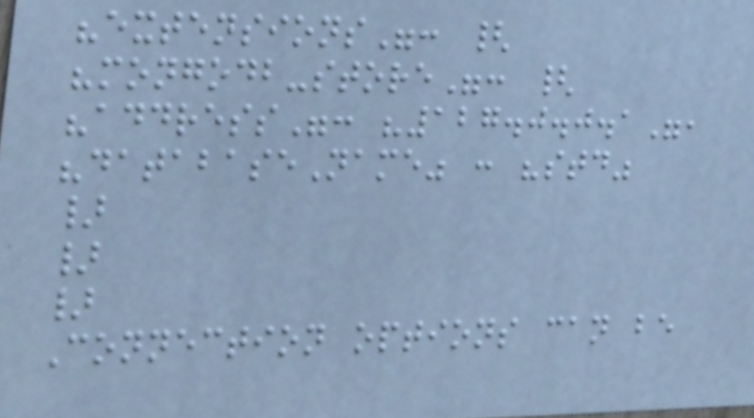"extensions": {
"mongodb-store": {
"address": "127.0.0.1",
"databaseName" : "std"
}
}
}
Connection options can be
